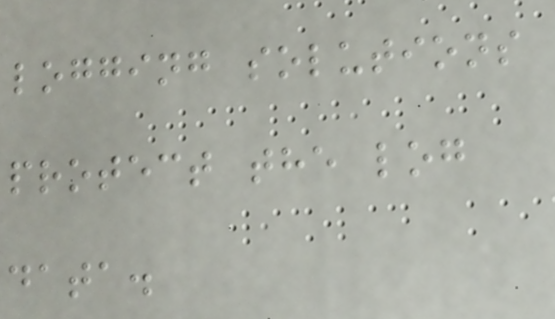logging solutions
protect the log
data.
